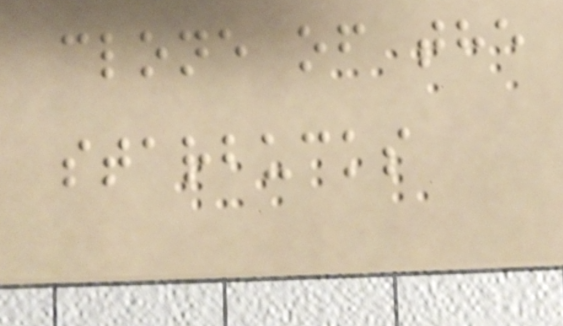clone of the
starbucks
